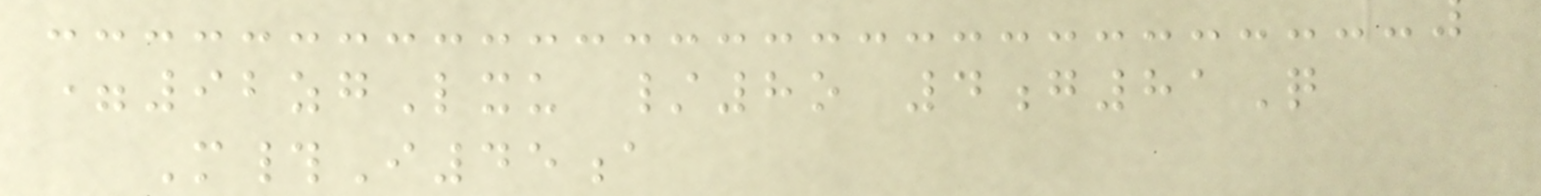=92zgLxu /8o 4g81Q
M#I45a
